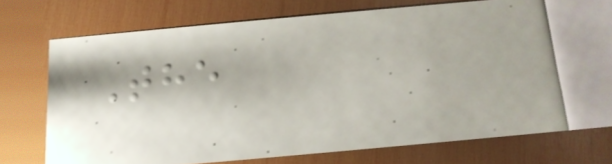The
